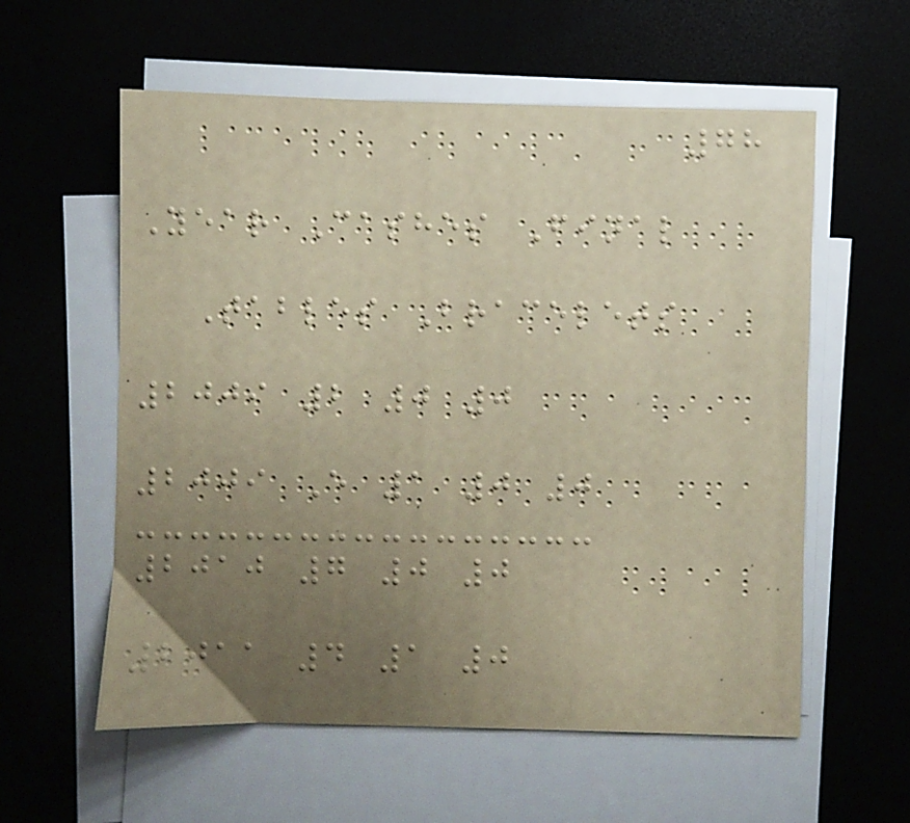78
Year Cashes Final
Tables Bracelets
2009 2 0 0
2009 E 1 0 0
2010 7 0 0
2011 4 1 0
